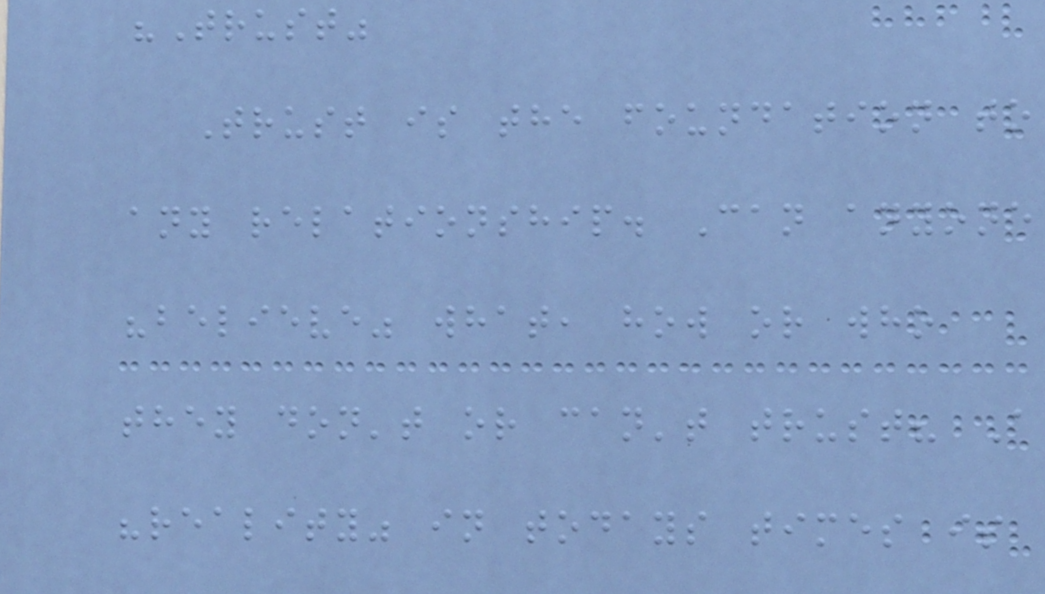"Trust"
Trust is the foundation to
any relationship. Can anyone
"believe" what, how or who
they don't or can't trust? A
"reality" in todays times is
